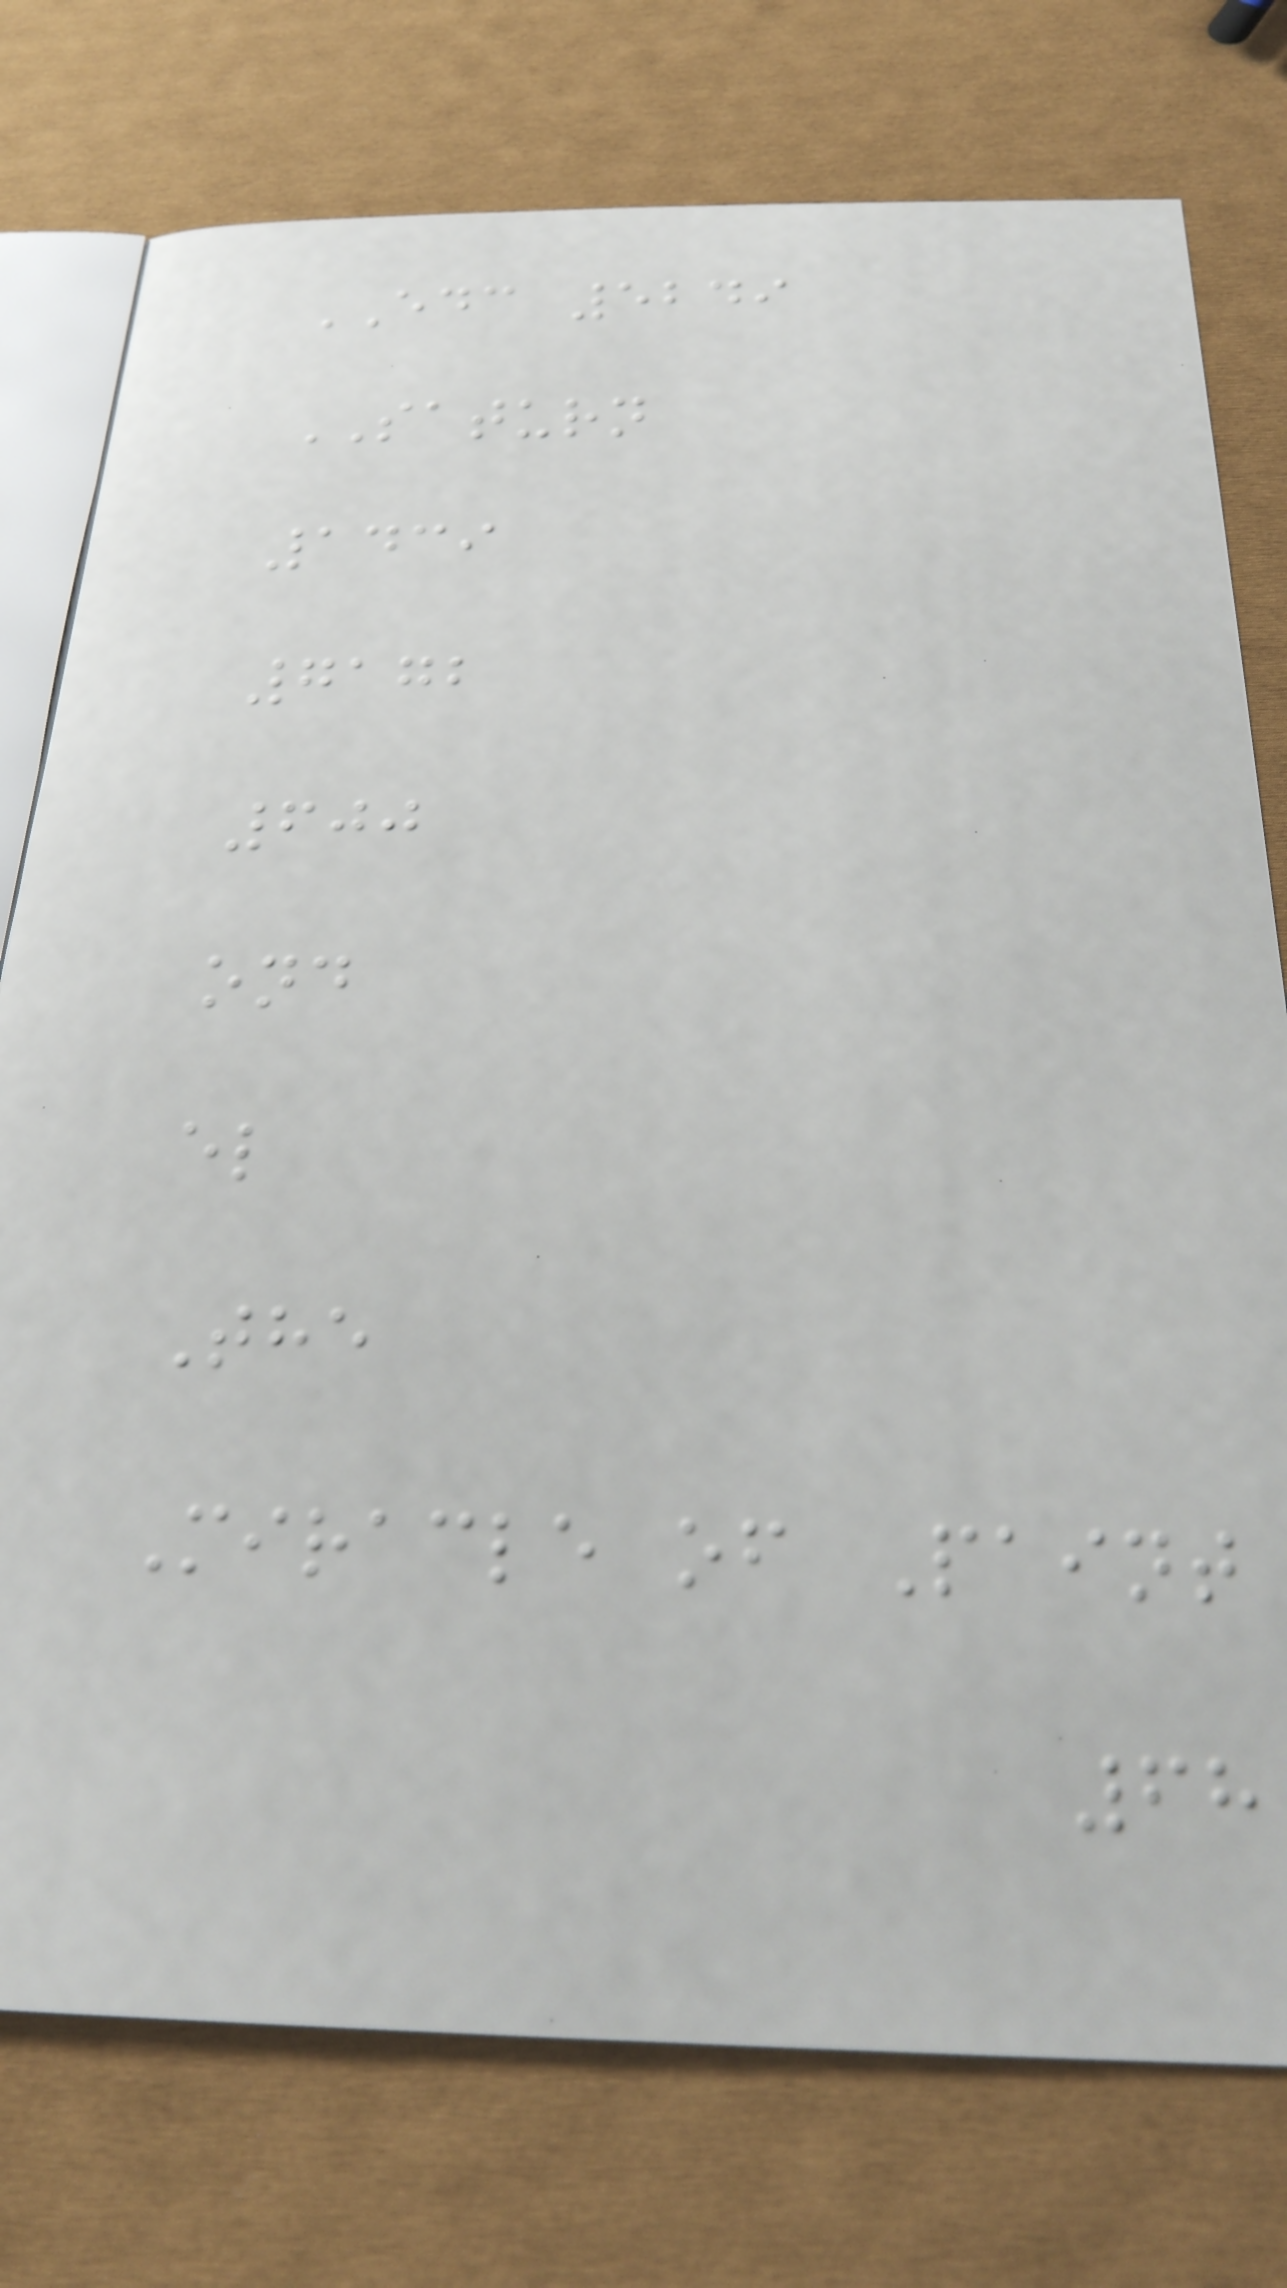EDC 5249
SATURN
1439
7172
600
ond
el
The
Miracle of Paint
68
